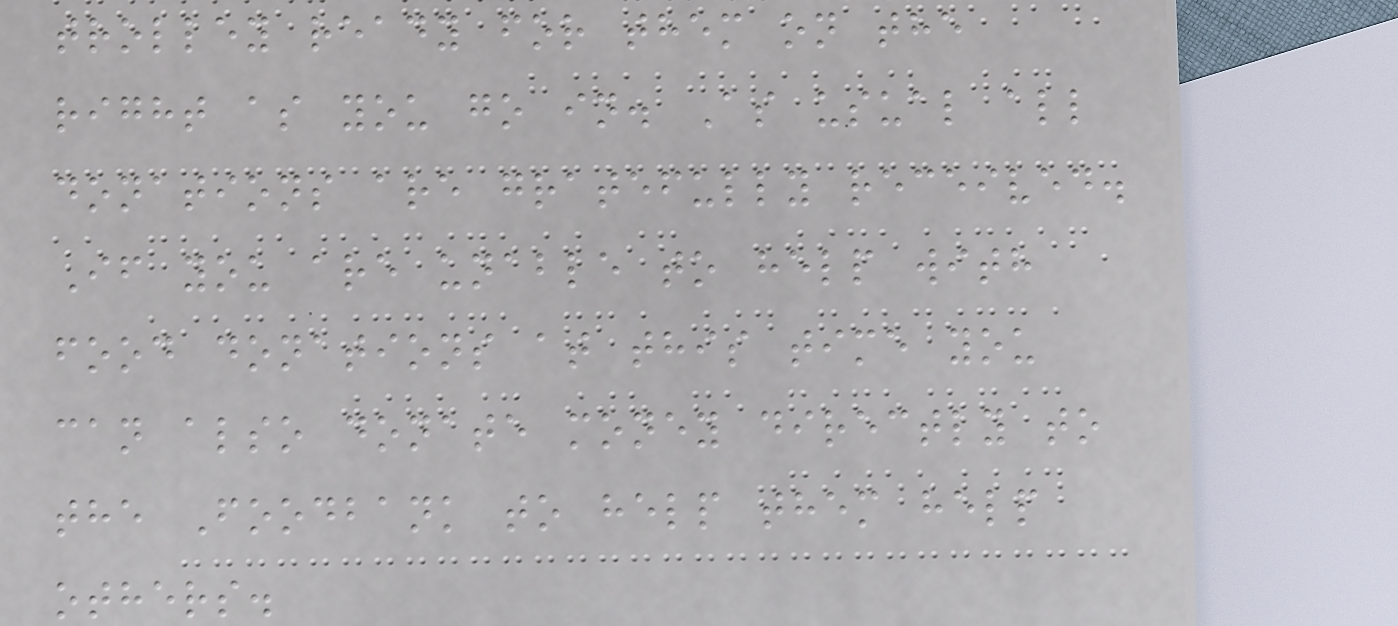trolley ready for them on the
right as you go in. As usual all
donations are gratefully received.
If you are unable to help with
food donations at this time you
can also donate money directly to
the Foodbank to help them help
others.
